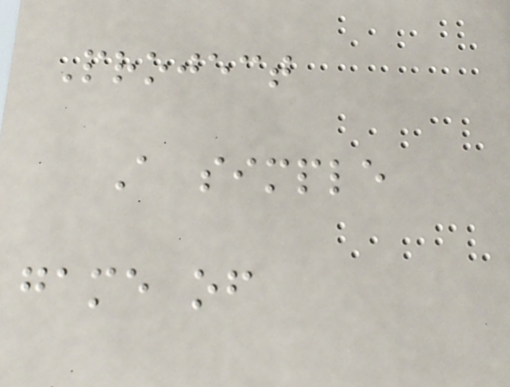Project
A simple
game of
